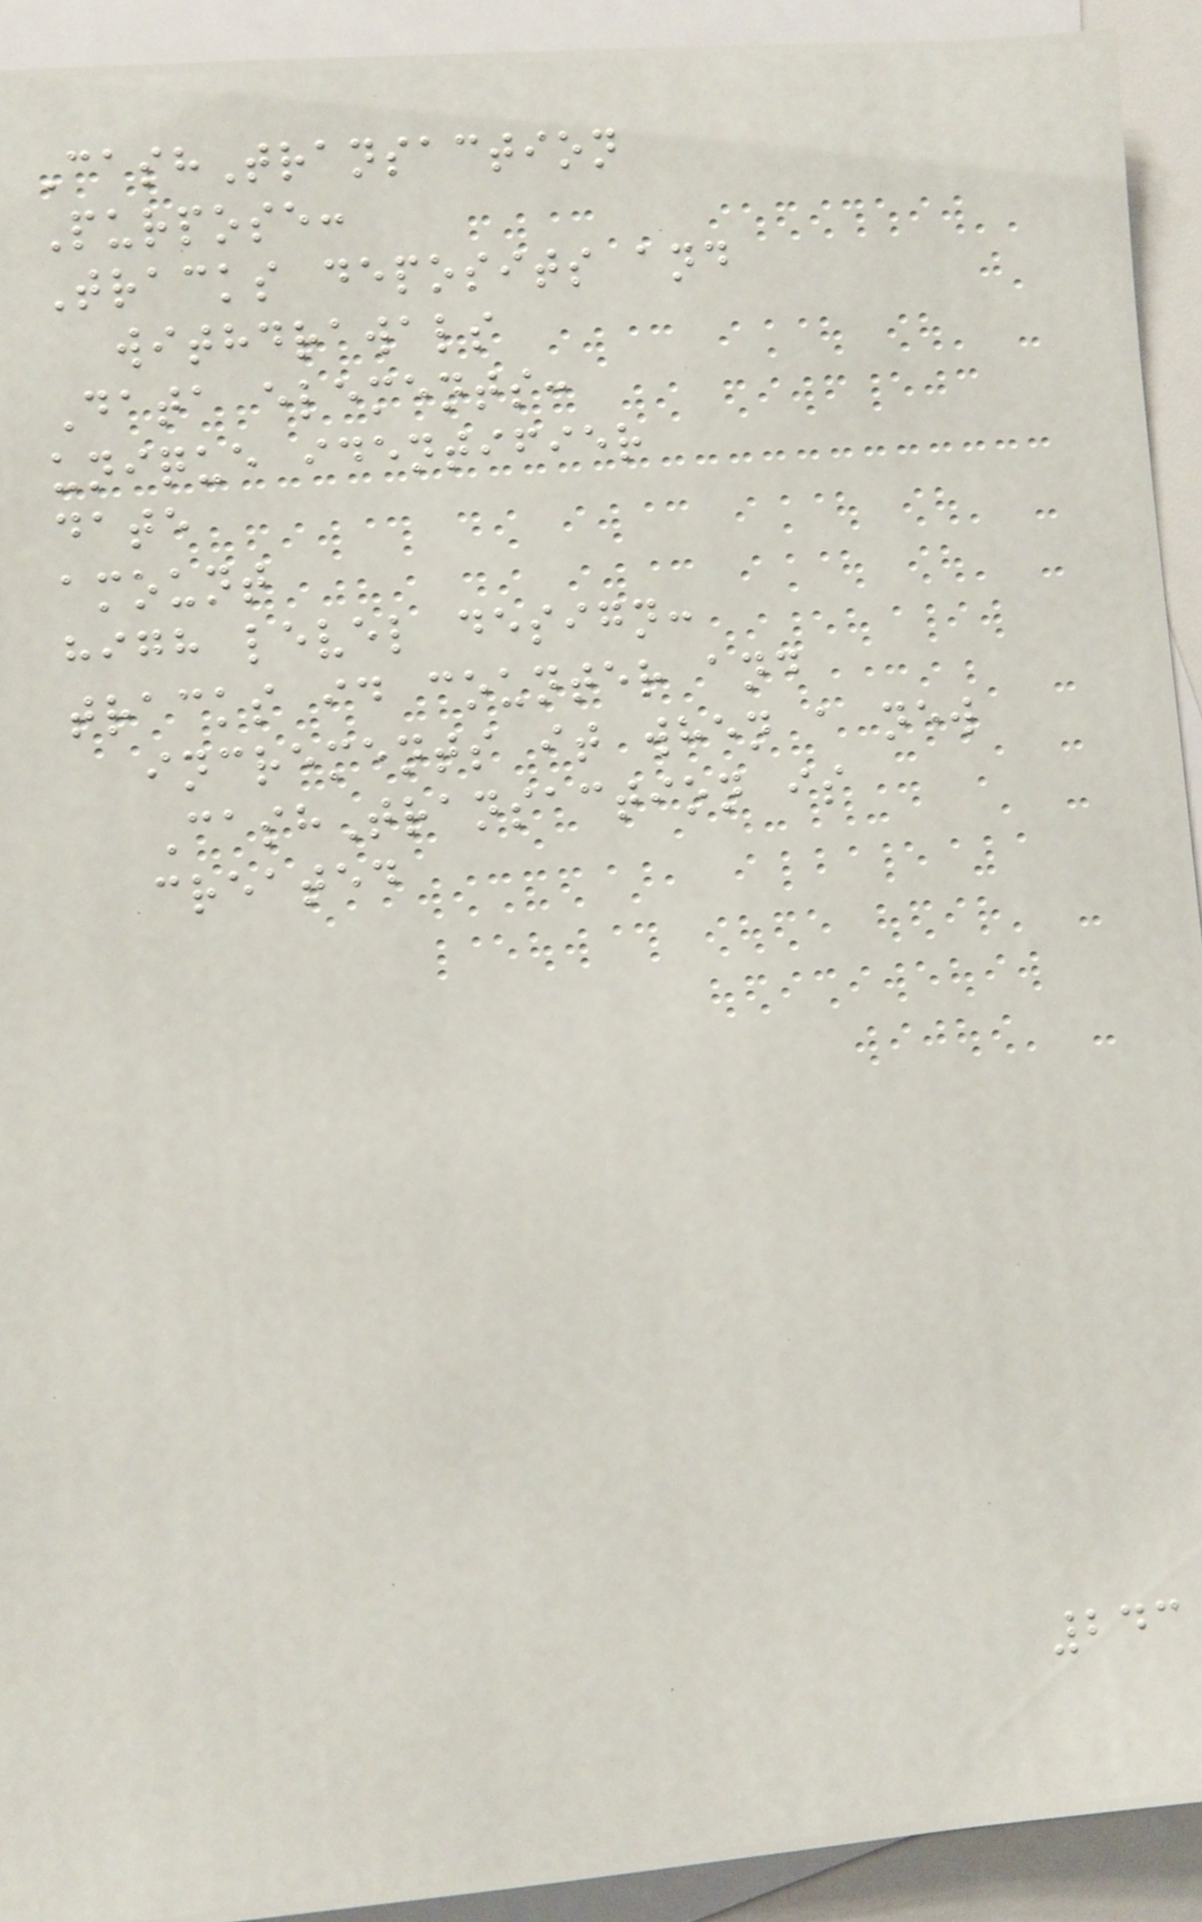CashTransaction
Purpose:
Tracks deposits and
withdrawals
Data elements:
unique identifier
date
amount
high level design:
tracks id counter and
increments it when a new
CashTransaction is
created
243
